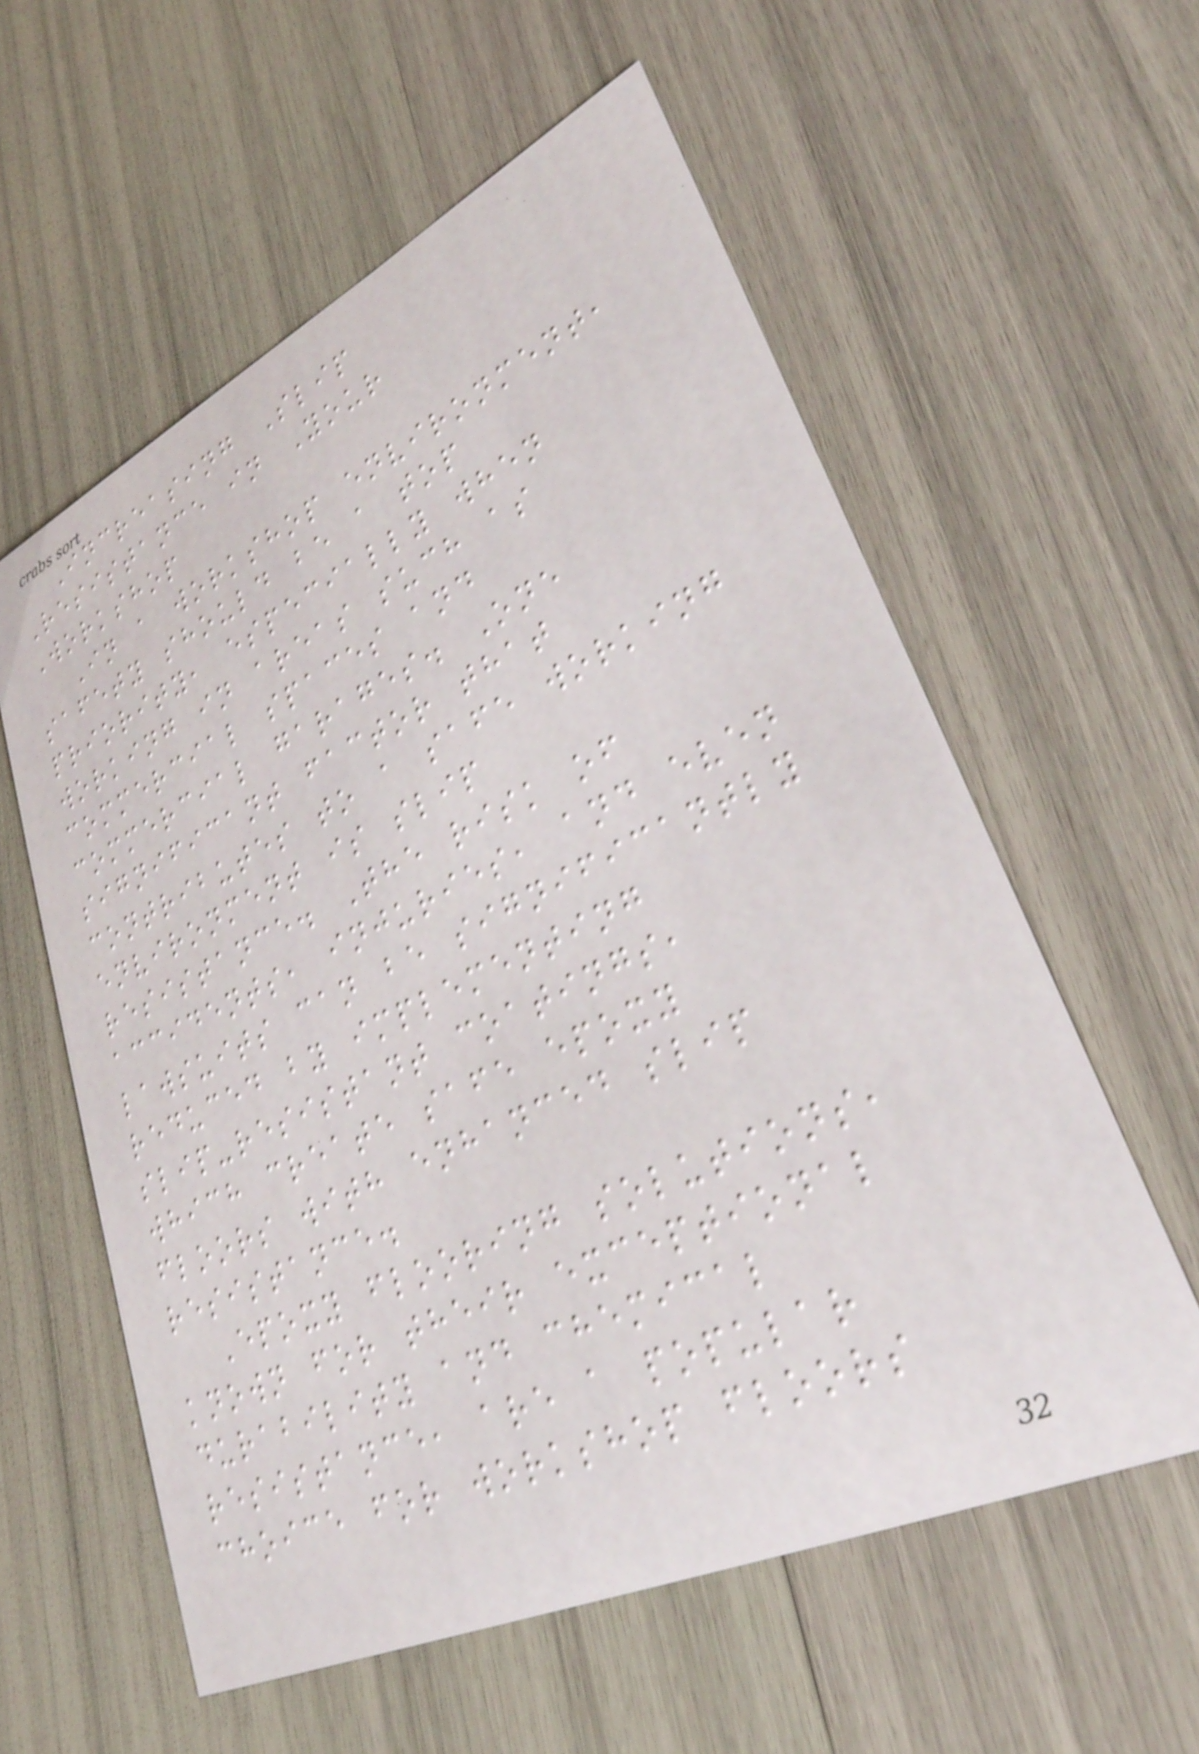Increasing Slip
Resistance in Your
Workshop
In a workshop environment,
safety should be a top
priority, especially when
working in areas such as
commercial spaces and
commercial garages. One
significant factor that
contributes to a safe working
environment is slip
resistance. The risk of
accidents, injuries, and even
lawsuits can be significantly
reduced by implementing
slip-resistant coatings,
which create safe epoxy
floors with enhanced slip
resistance.
Epoxy flooring solutions,
known for their exceptional
durability and chemical
resistance, are a popular
choice for workshop floors
